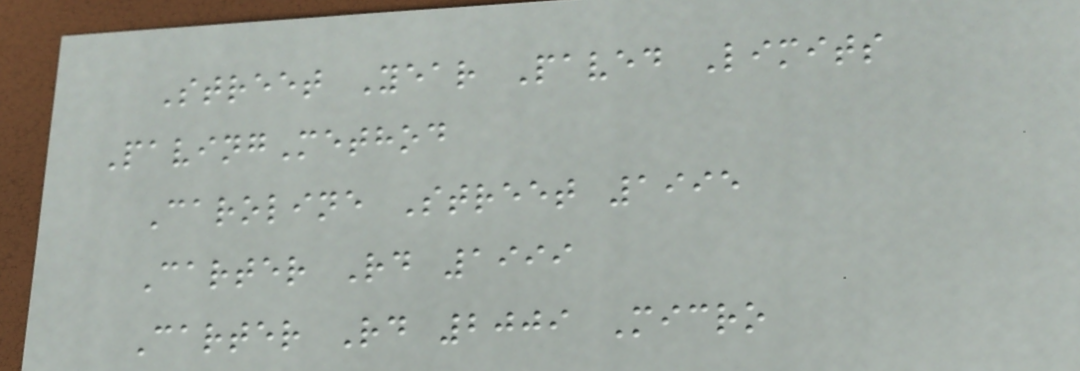Street Year Paved Limits
PavingMethod
Caroline Street 1995
Carter Rd 1999
Carter Rd 2009 Micro
